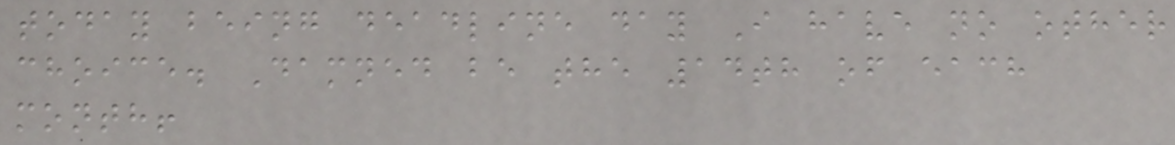today being deadline day I have no other
choice. Damned be the 14th of each
month!
